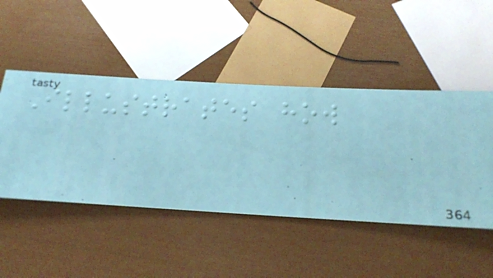Illustrates how
